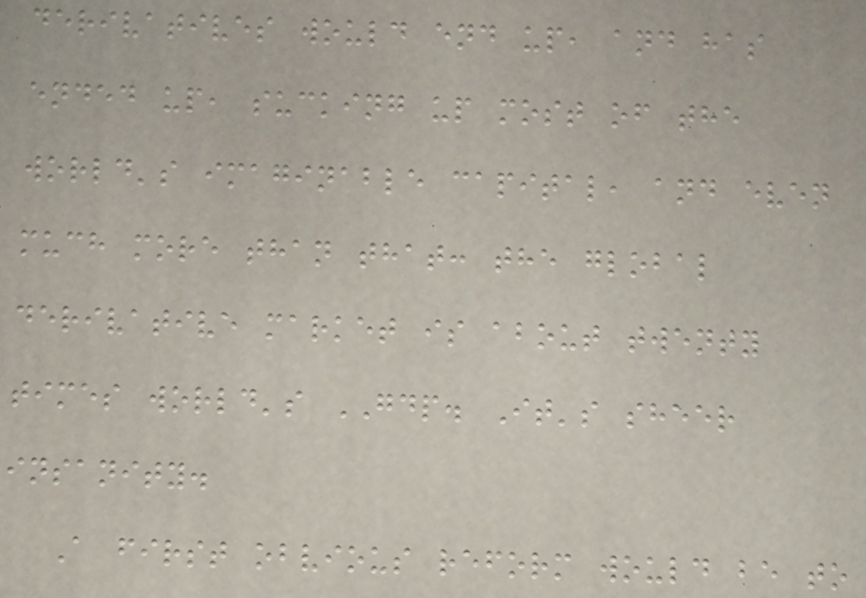derivatives would end up, and has
ended up, sucking up most of the
world's imaginable capital, and even
much more than that: the global
derivative market is about twenty
times world's GDP. It's sheer
insanity.
A first obvious reform would be to
